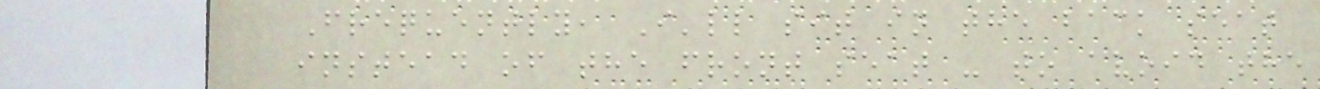Frequently, I'll sit in the back seat
instead of the front seat - to avoid the
